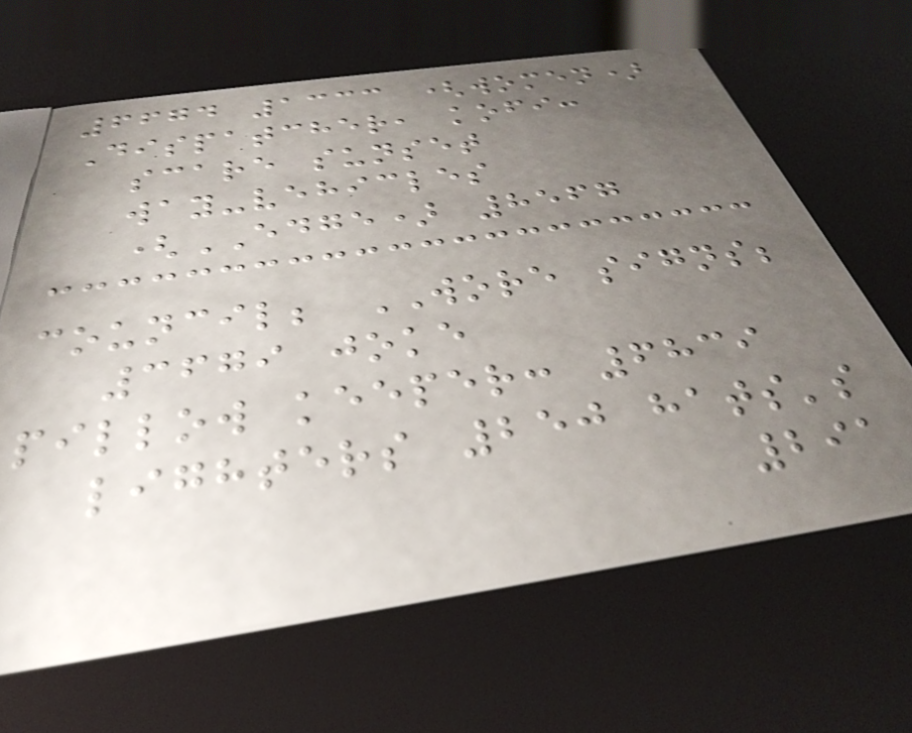6674 1333 (women)
Dispatcher, kofi:
scare sunset
way-vehicles
(EDGE) 8567
council; WORE signs;
3679 joke
pillow keeper: 6839
lighters 250 hats's
291
